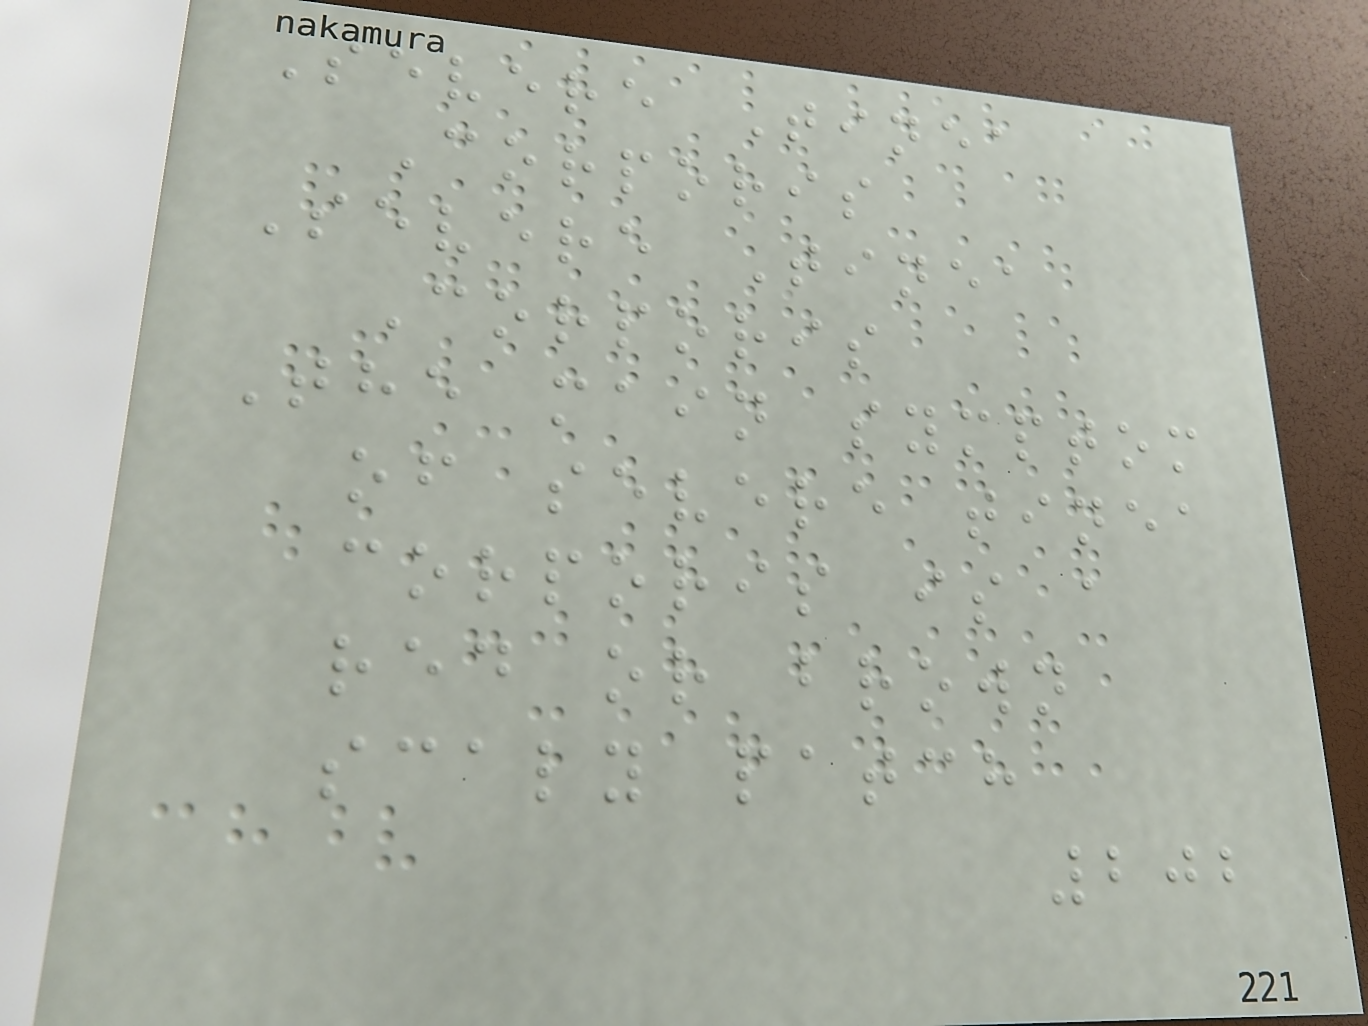Severe Tinea
Corporis
Severe Tinea
Corporis
The main symptom
of severe tinea
corporis is a
red or brown
scaly patch
202
